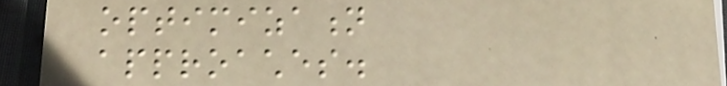optimization
approaches.
